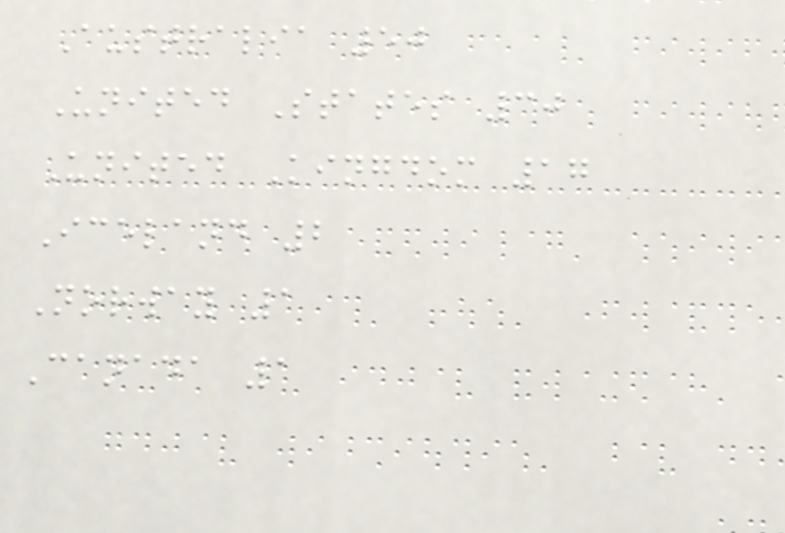Australia 50
United States 30
United Kingdom 17
Iceland 2
Norway 1
Canada 1
